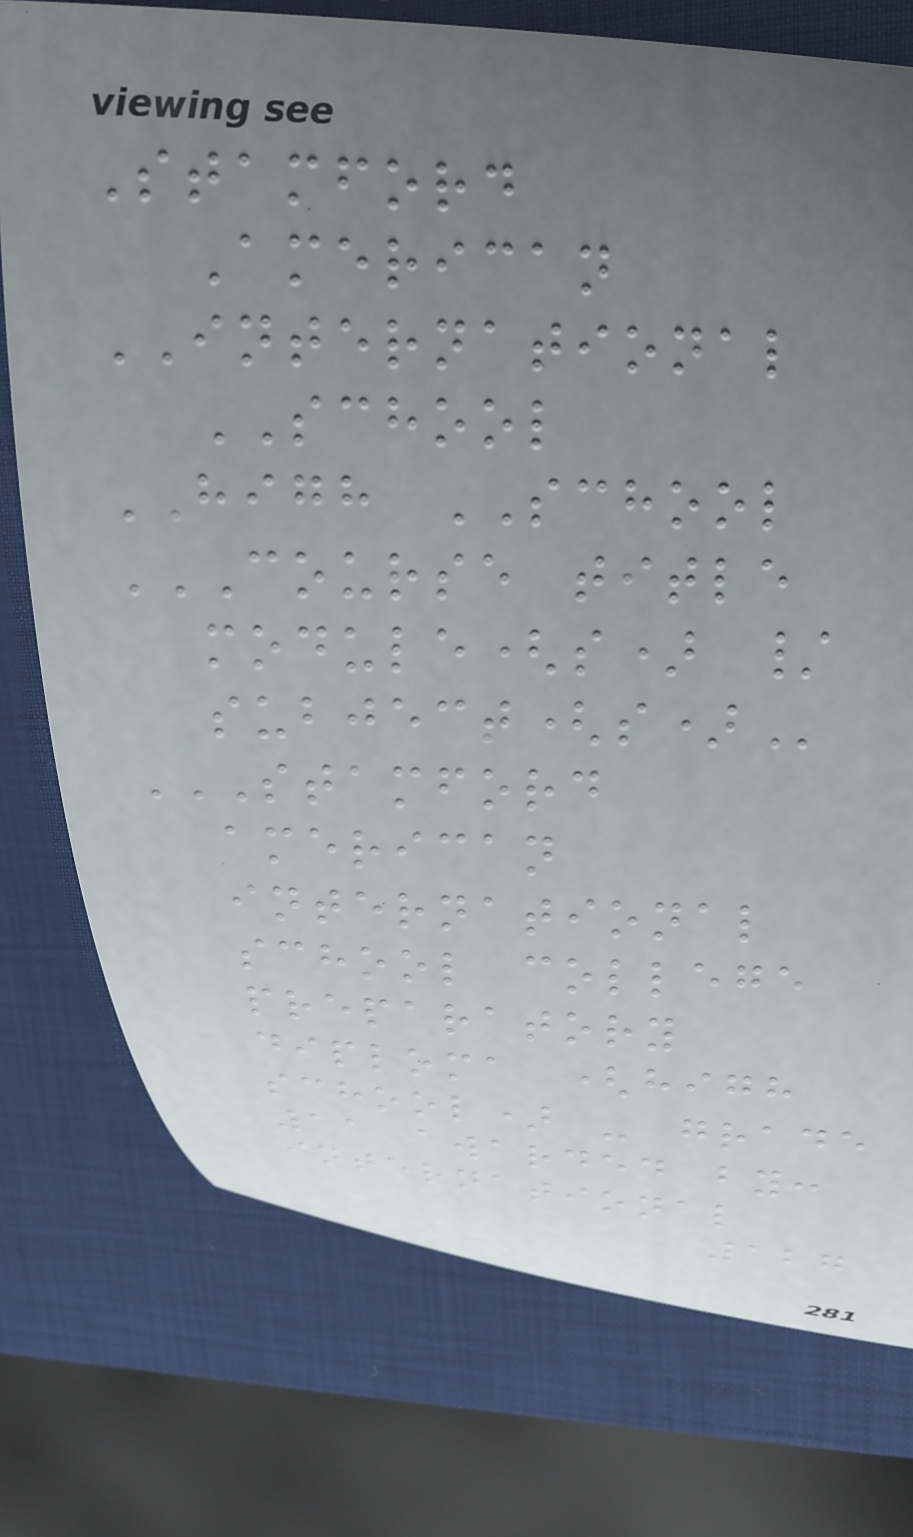Stamford
American
INTERNATIONAL
SCHOOL
HIGH SCHOOL
COURSE TITLE
MODULE(S) /
SUBJECT(S)
STAMFORD
AMERICAN
INTERNATIONAL
SCHOOL COLLEGE
PREPARATORY
DIPLOMA (HIGH
SCHOOL) - GRADE
11 AWARDED BY:
INTERNATIONAL
127
